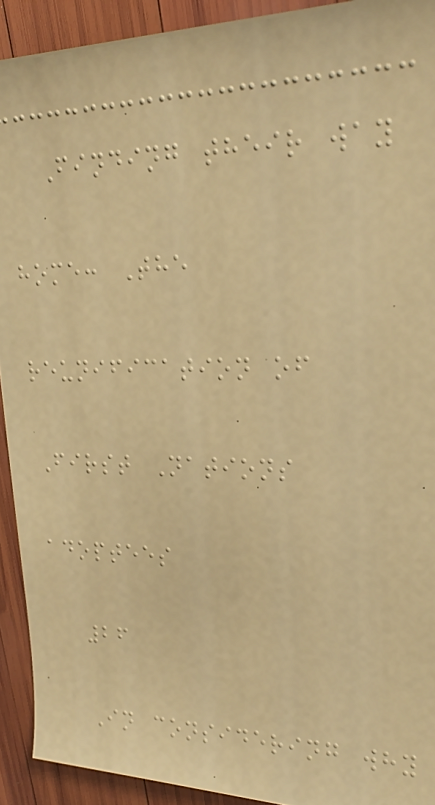Finding their way
home: The
reunification of
First Nations
adoptees
26
In considering why
